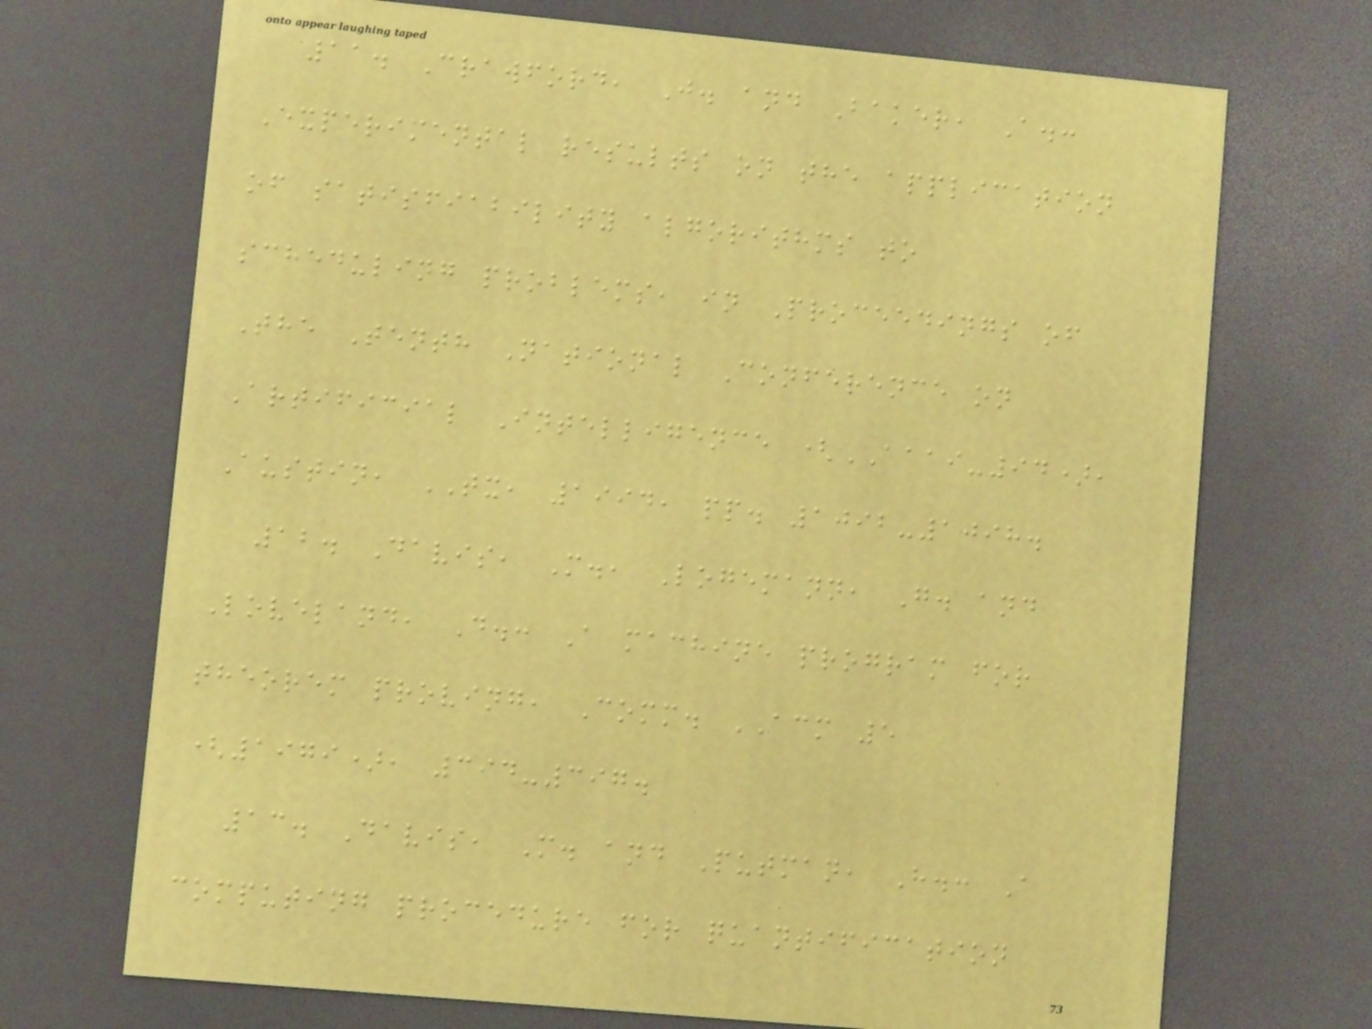11. Crawford, J. and Baker, A.:
Experimental results on the application
of satisfiability algorithms to
scheduling problems, in Proceedings of
The Tenth National Conference on
Artificial Intelligence (AAAI-94),
Austin, TX, 1994, pp. 1092-1098.
12. Davis, M., Logemann, G. and
Loveland, D.: A machine program for
theorem proving, Comm. ACM 5
(1979), 394-397.
13. Davis, M. and Putman, H.: A
computing procedure for quantification
